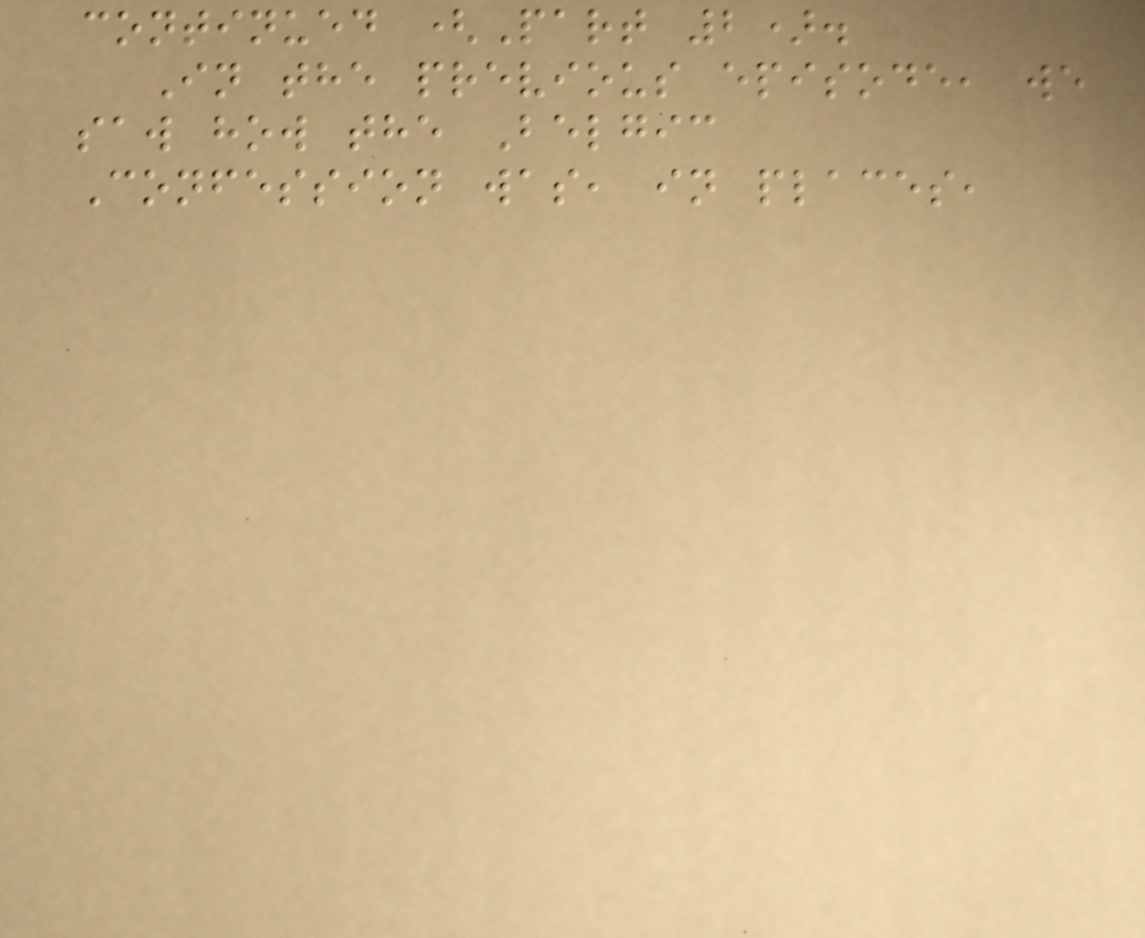continued (Part 2).
In the previous episode, we
saw how the Belgic
Confession was, in places,
